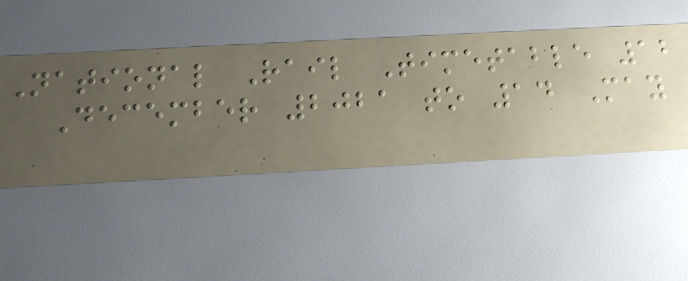National Rail Timetable 12
December 2021 to 14 May
